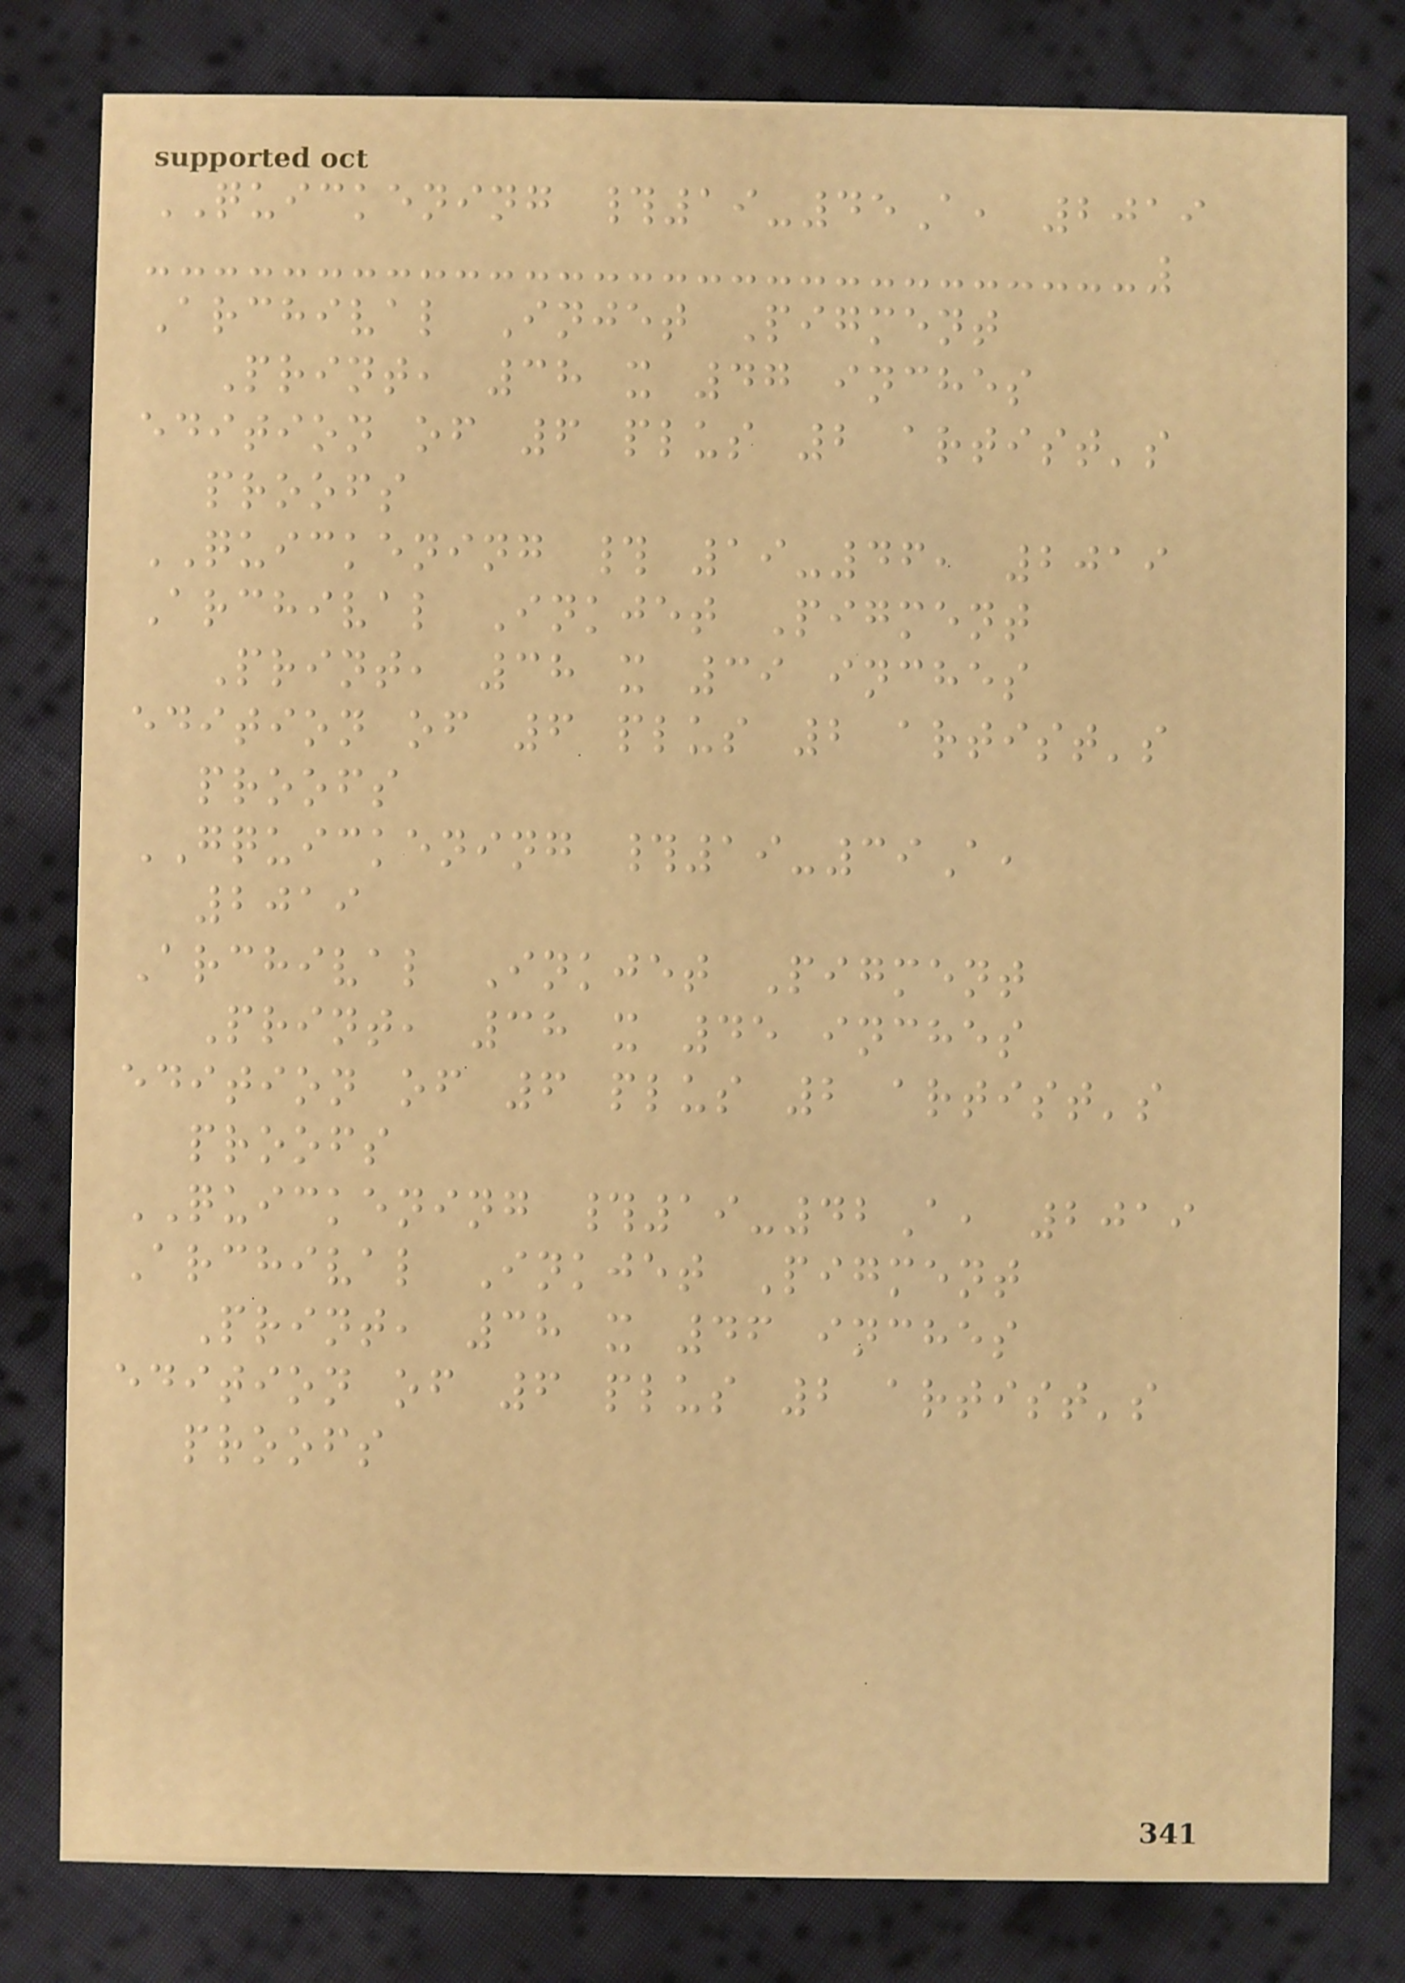QUICKENING #19-45A, 2019
Archival Injet Pigment
Print, 38 x 47 inches
edition of 6 plus 2 artist's
proofs
QUICKENING # 19-46, 2019
Archival Inkjet Pigment
Print, 38 x 39 inches
edition of 6 plus 2 artist's
proofs
GQUICKENING #19-39A,
2019
Archival Inkjet Pigment
Print, 38 x 45 inches
edition of 6 plus 2 artist's
proofs
QUICKENING #19-42A, 2019
Archival Inkjet Pigment
Print, 38 x 46 inches
edition of 6 plus 2 artist's
proofs
